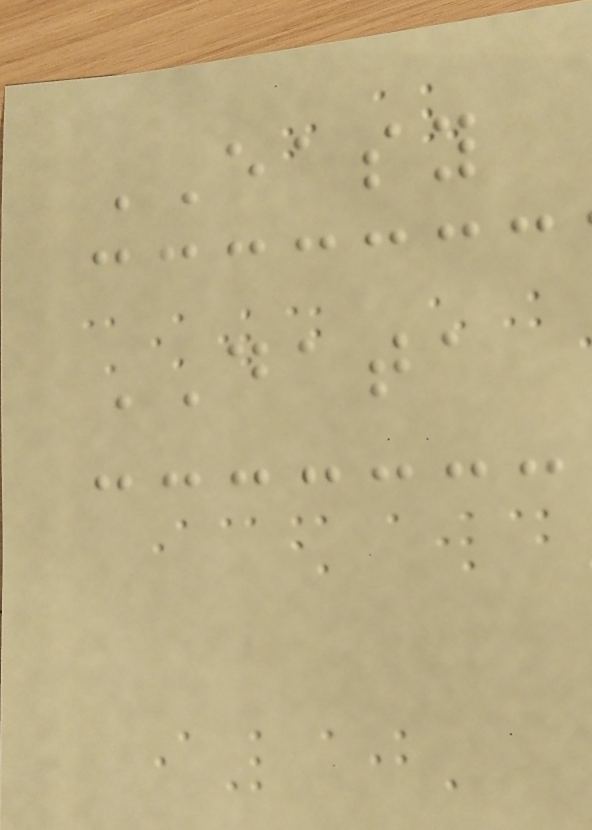EASY
DATA
